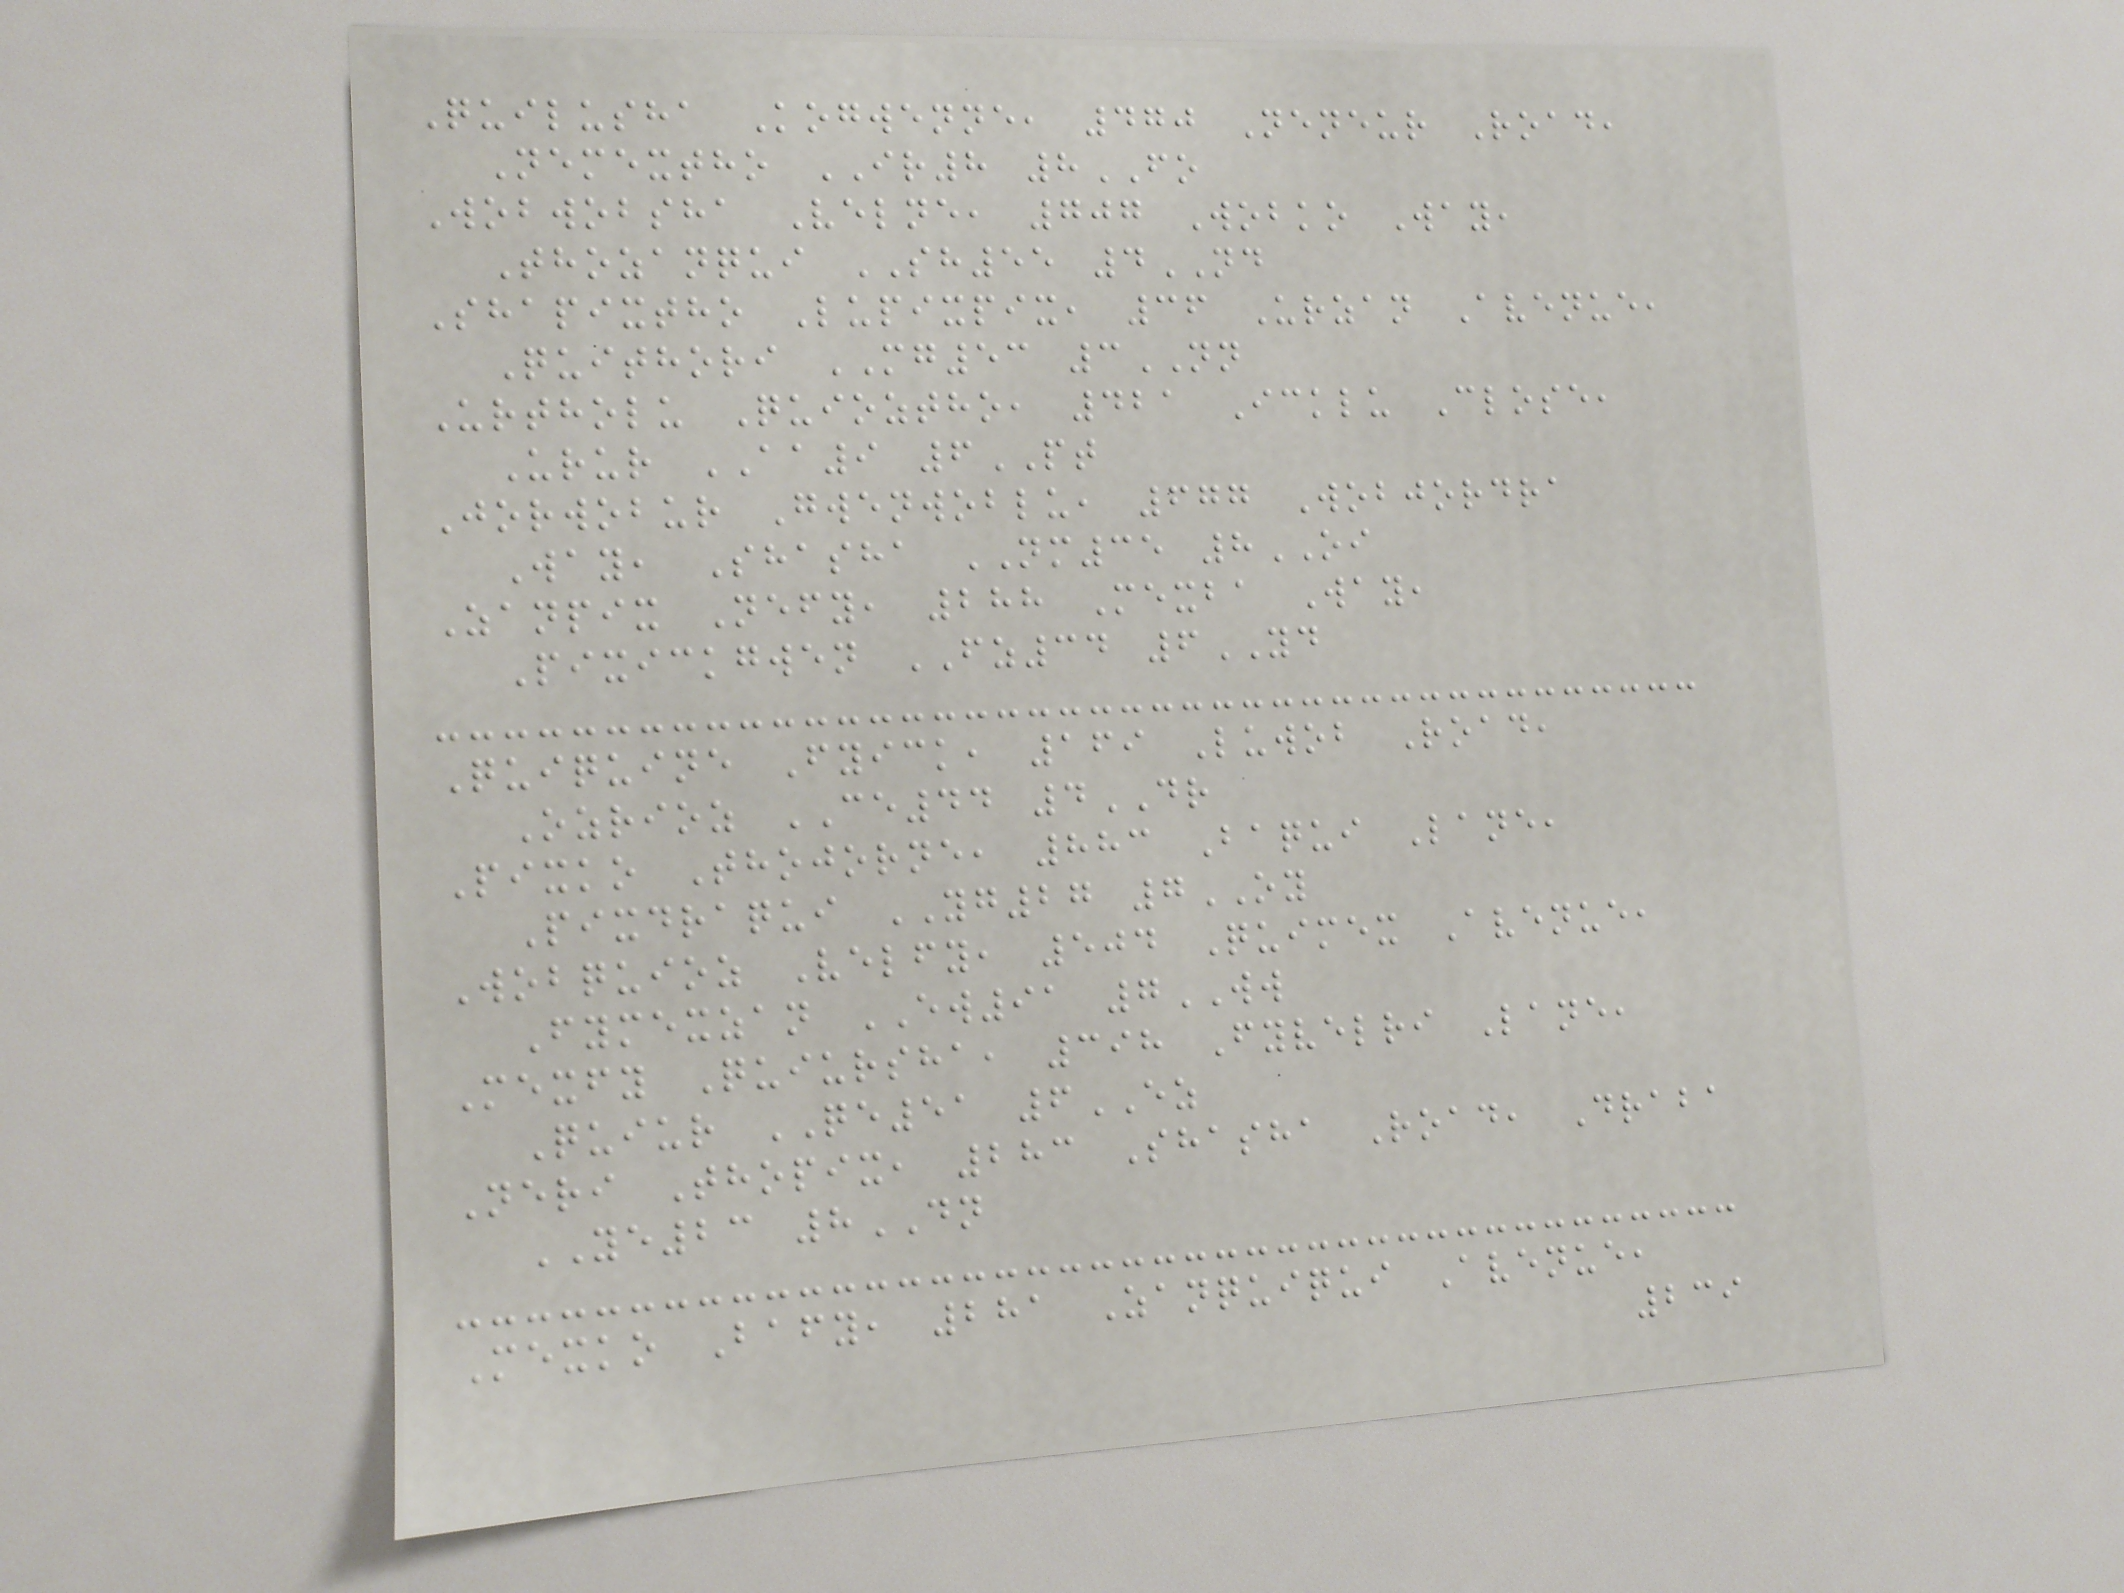Quilusha Kogwenne, 470 Neneur Road,
Nemextho IR8 8FO
Wobwobsha Velne, 707 Wobko Way,
Thozanqui SH55 4ND
Shapixtho Lupixpix, 36 Urzan Avenue,
Quithori MG53 3NN
Urtholu Quioztho, 421 Icklu Close,
Urur AA9 6PT
Jorwobur Gwenwoblu, 677 Wobjordra
Way, Shasha NM35 8OI
Zanpix Nefy, 288 Mexba Way,
Pixickgwen FZ34 6YD
Quiquine Fyick, 169 Luwob Road,
Ozrioz CE44 4DR
Pixko Thojorne, 883 Baqui Lane,
Pixdraqui YG27 7OY
Wobquioz Velfy, 504 Quimex Avenue,
Fymexzan EW91 7WW
Mexfy Quiursha, 398 Fyvelri Lane,
Quiur QE51 6EZ
Neri Thopix, 283 Shasha Road, Draba
YE23 8DN
Mexko Bafy, 281 Zanquiqui Avenue,
239
